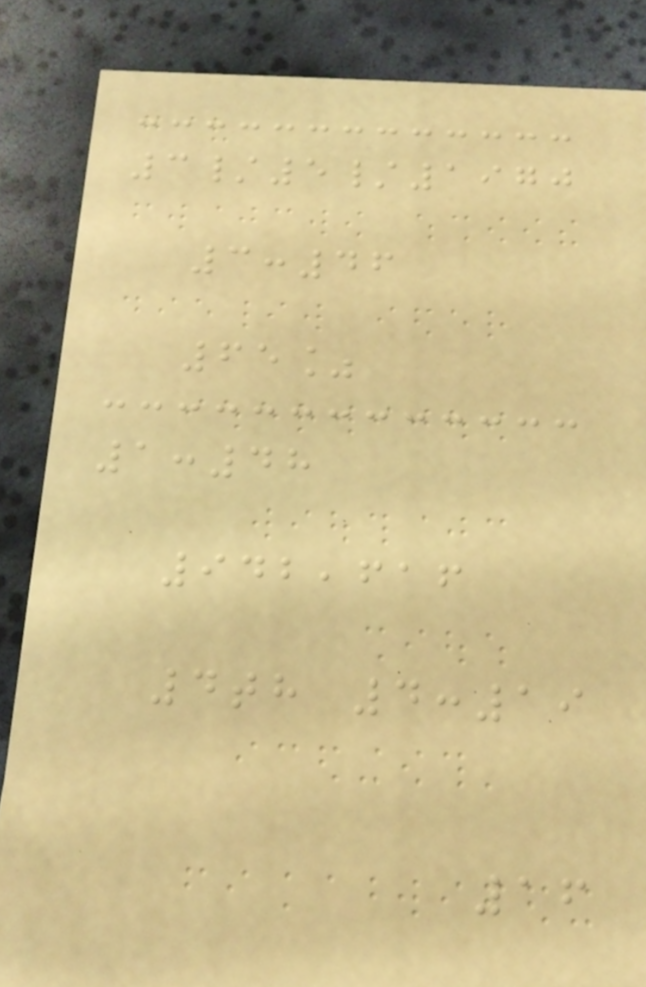3/5/1970
3:46
65%
1:48
942,616
4th 4:19
16
